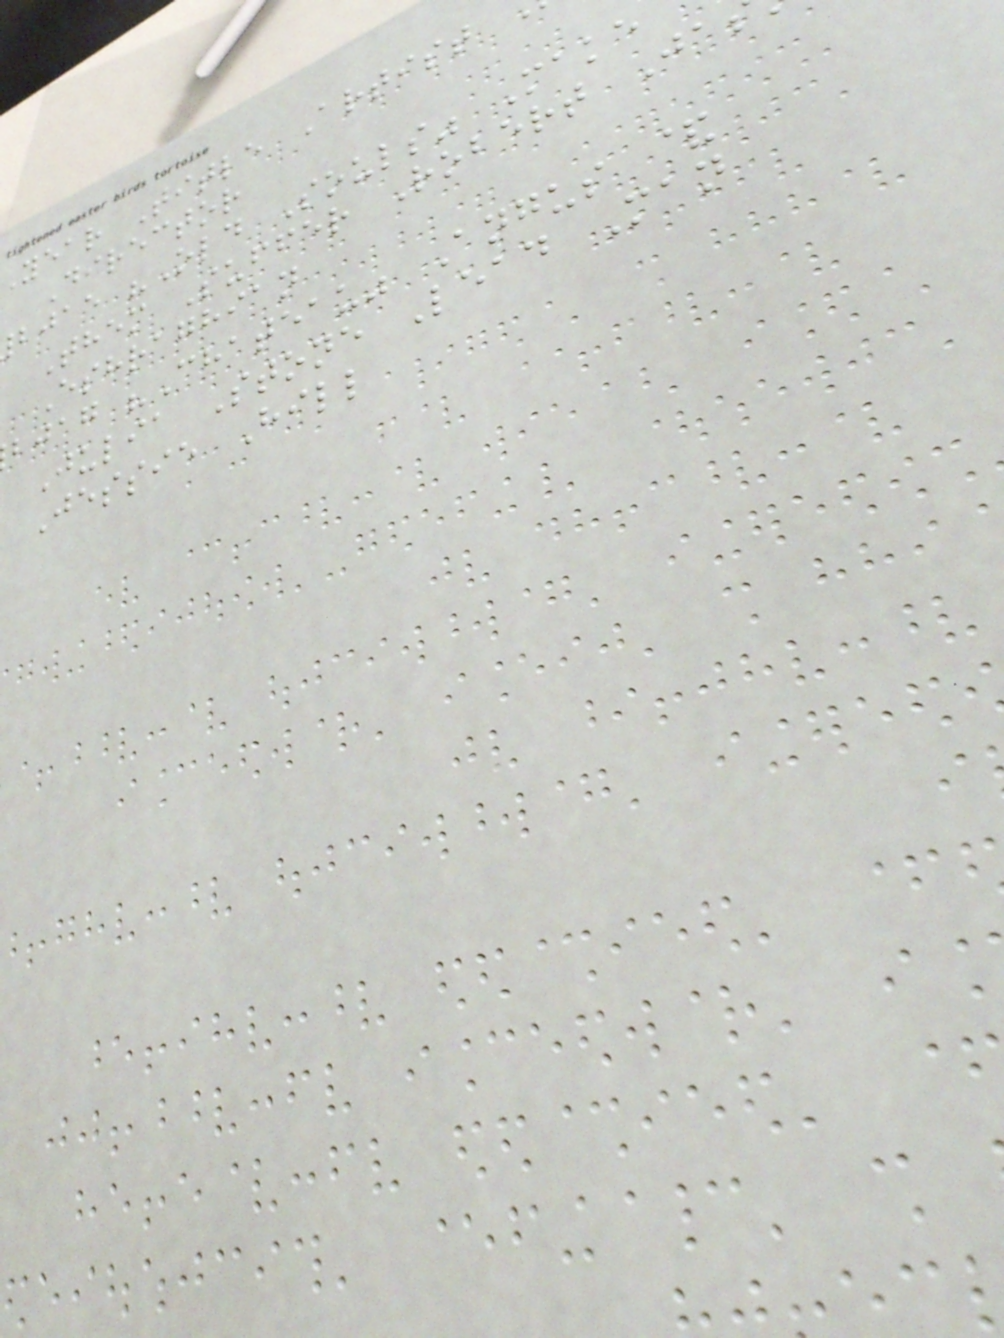Year Title Artist
Director
bjae "Old Souls" Make
Them Suffer Robert Ja
Eshraghian
bjag "Chateau" Angus &
Julia Stone Lead Man
Jessie Hill
